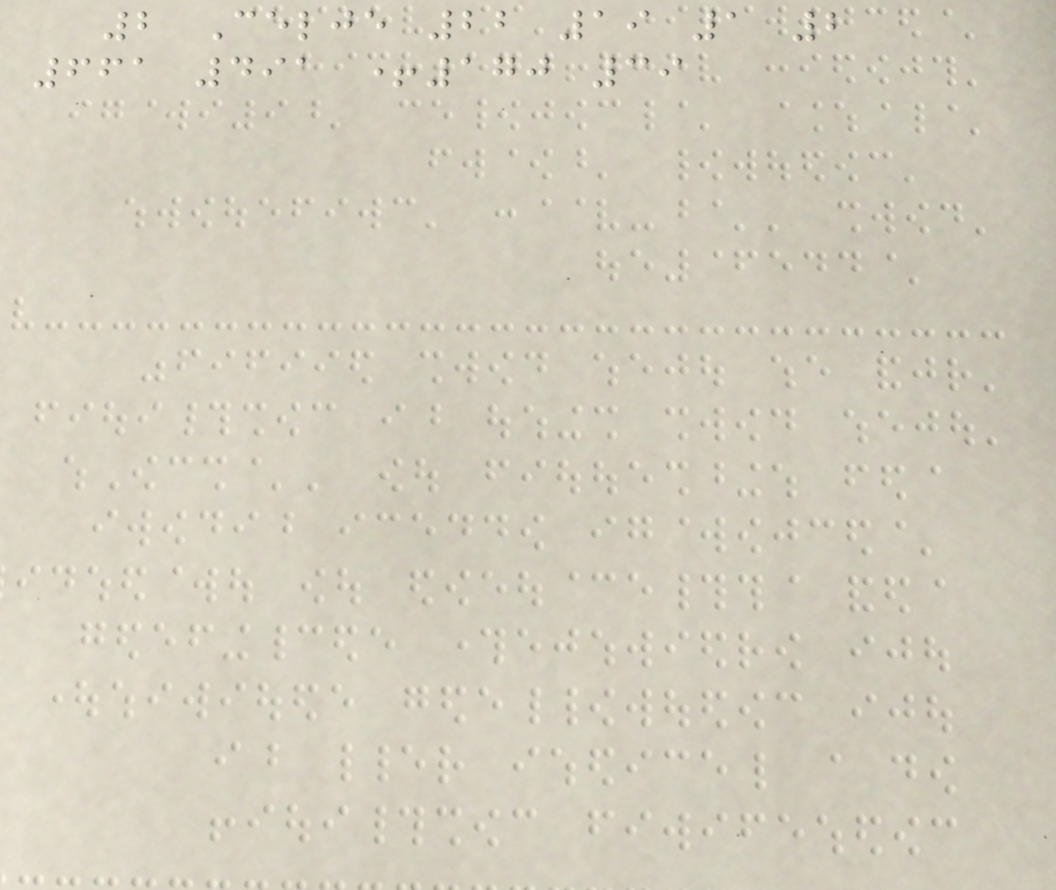2 Celje 22 19 1 2
661 491 +170 39
